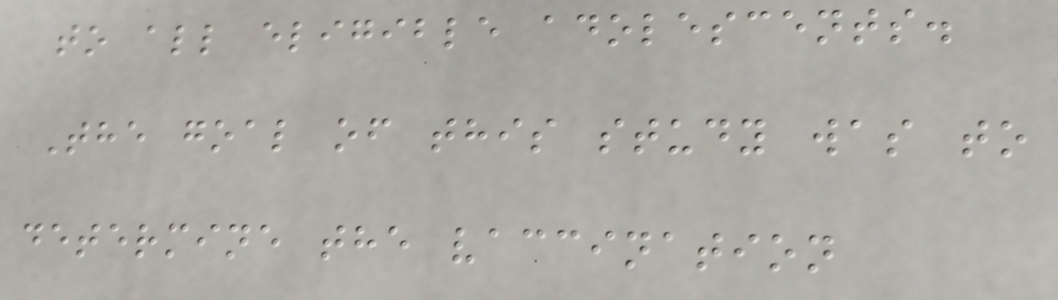to all eligible adolescents.
The goal of this study was to
determine the vaccination
